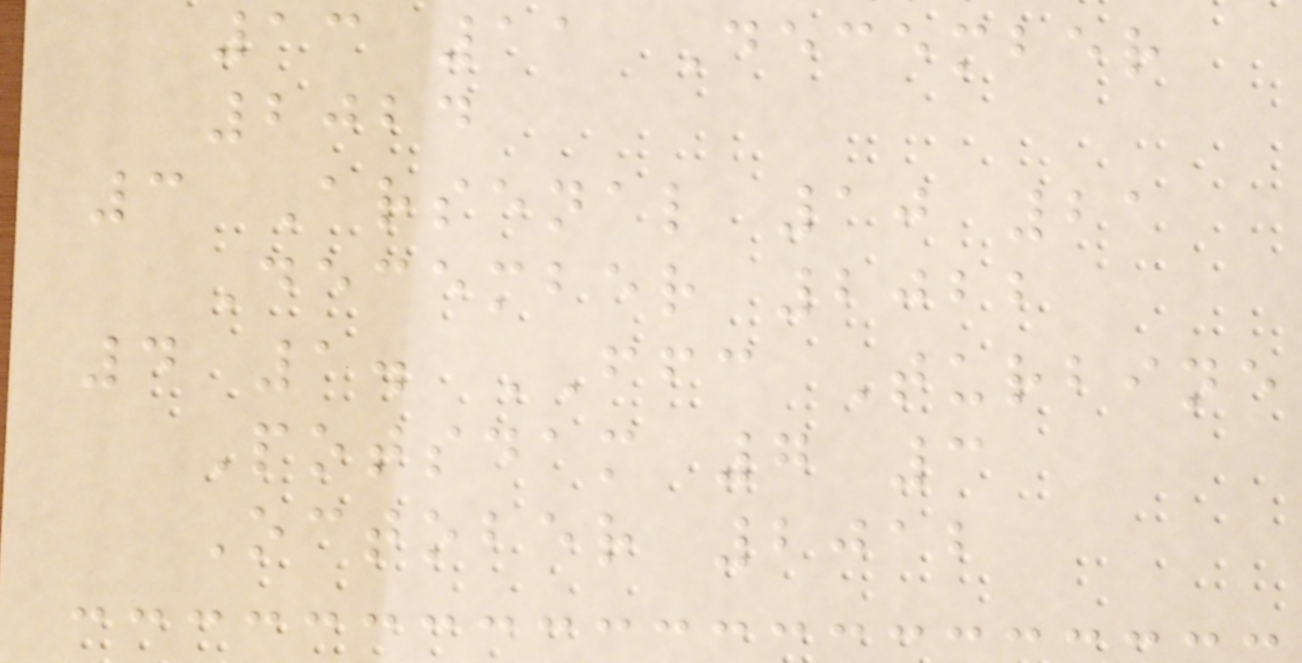13 11 December
2024
3 Arsenal 10 21
December 2022
4 1. FFC Turbine
Potsdam 7 3
October 2012
